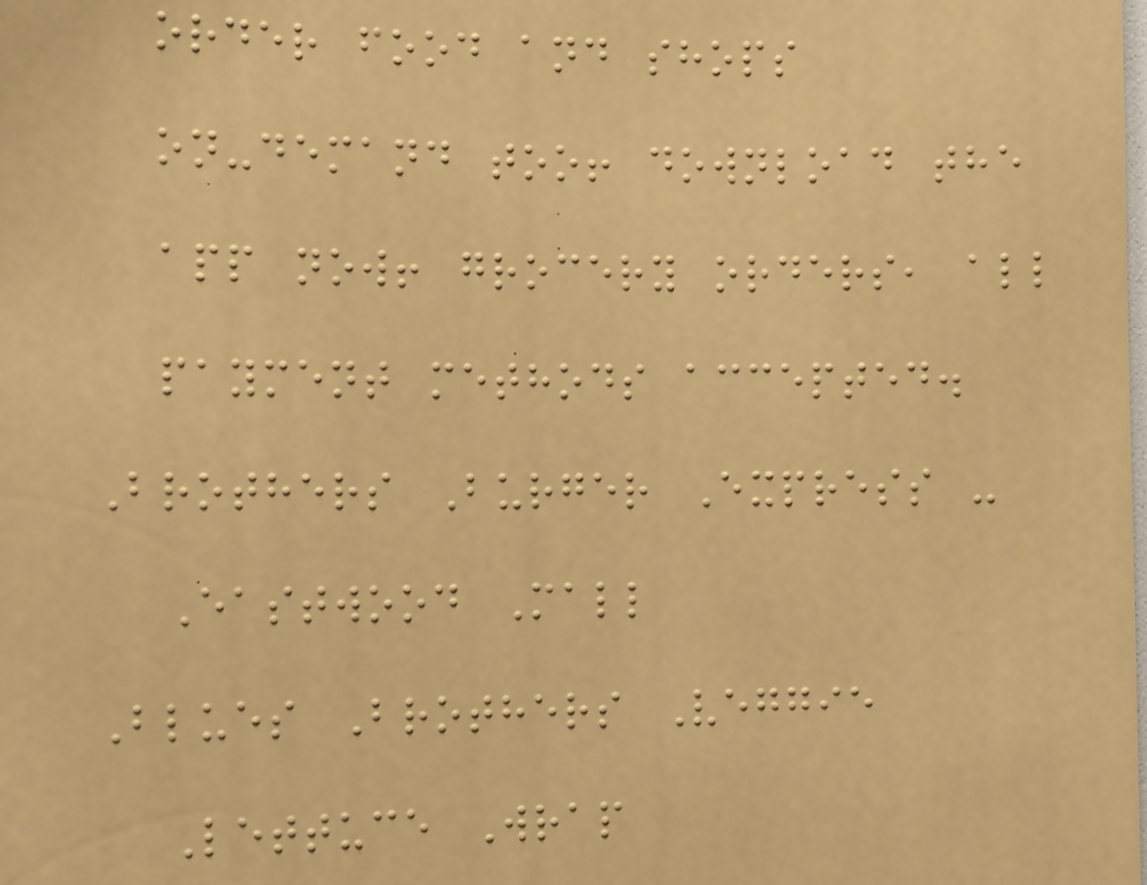order food and shops
on-demand too! download the
app now! grocery orders, all
payment methods accepted.
Brothers Burger Express -
Eastwood Mall
Blues Brothers Veggie
Lettuce Wrap
